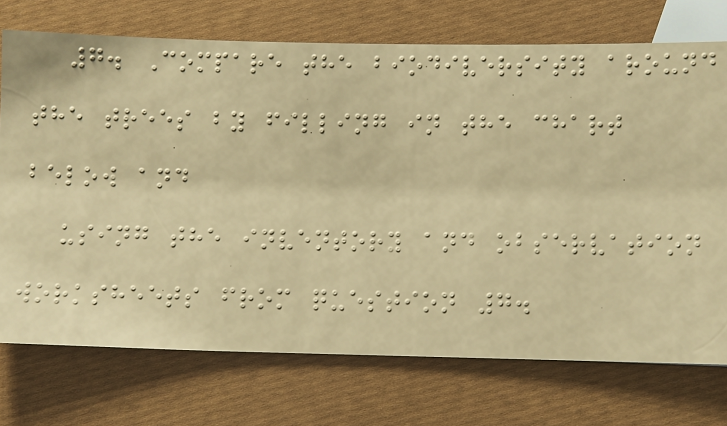7. Compare the biodiversity around
the trees by filling in the chart
below and
using the inventory and observation
worksheets from question 7.
